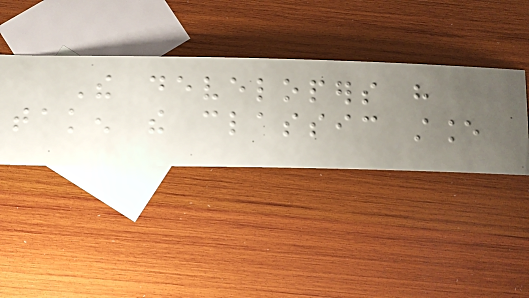The developers have
taken the classic stance
